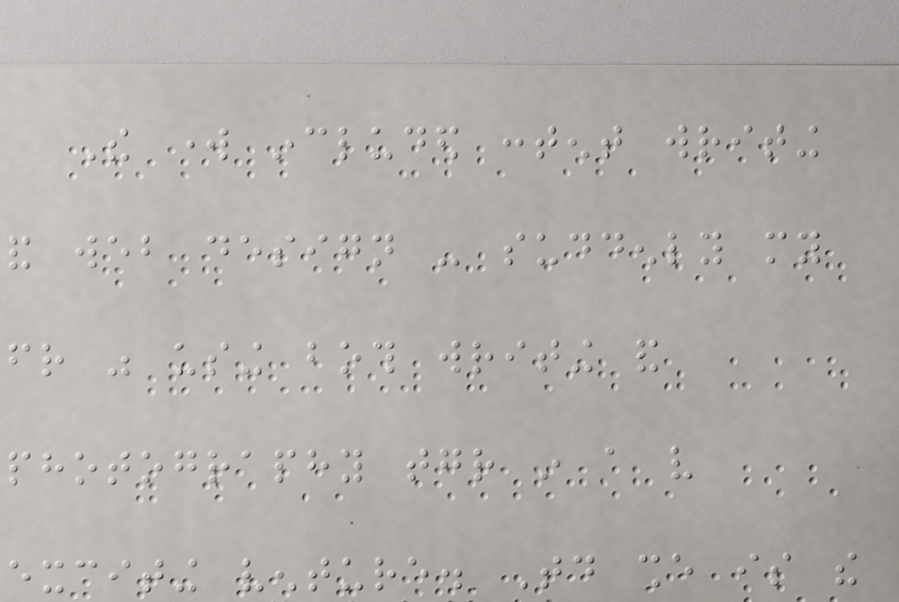The work included content writing
and web design - suddenly my
friend was using both writing and
photography together in a very
exciting venture. Today she is the
